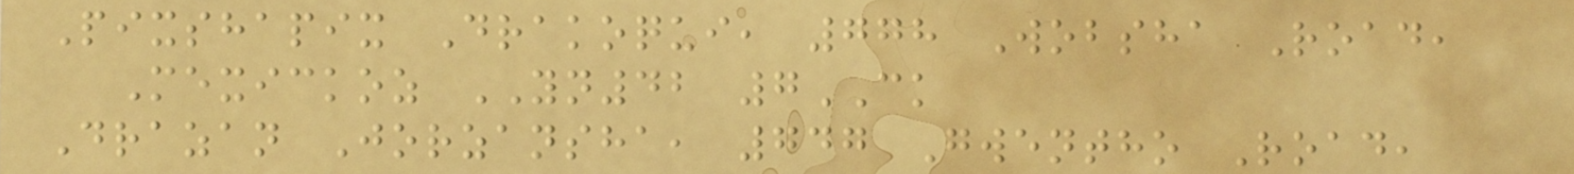Pixshapix Drakoqui, 778 Wobsha Road,
Mexickoz YN42 7CK
Drazan Jorzansha, 747 Gwentho Road,
